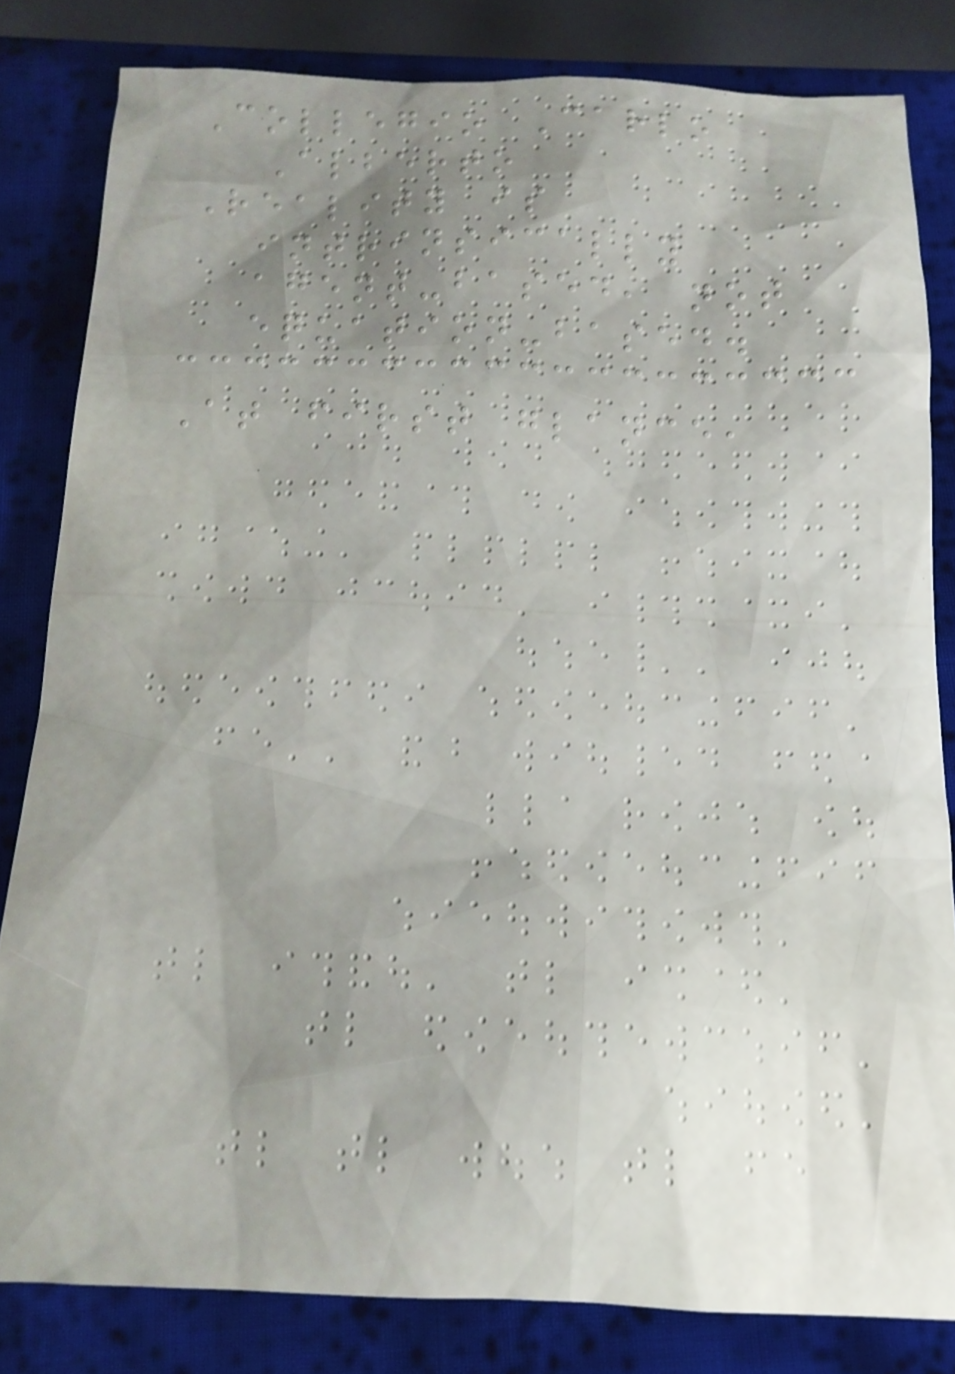Collegio Carlo
Alberto
Reality is
intrinsically
agent-based, not
equation-based.
At first glance,
